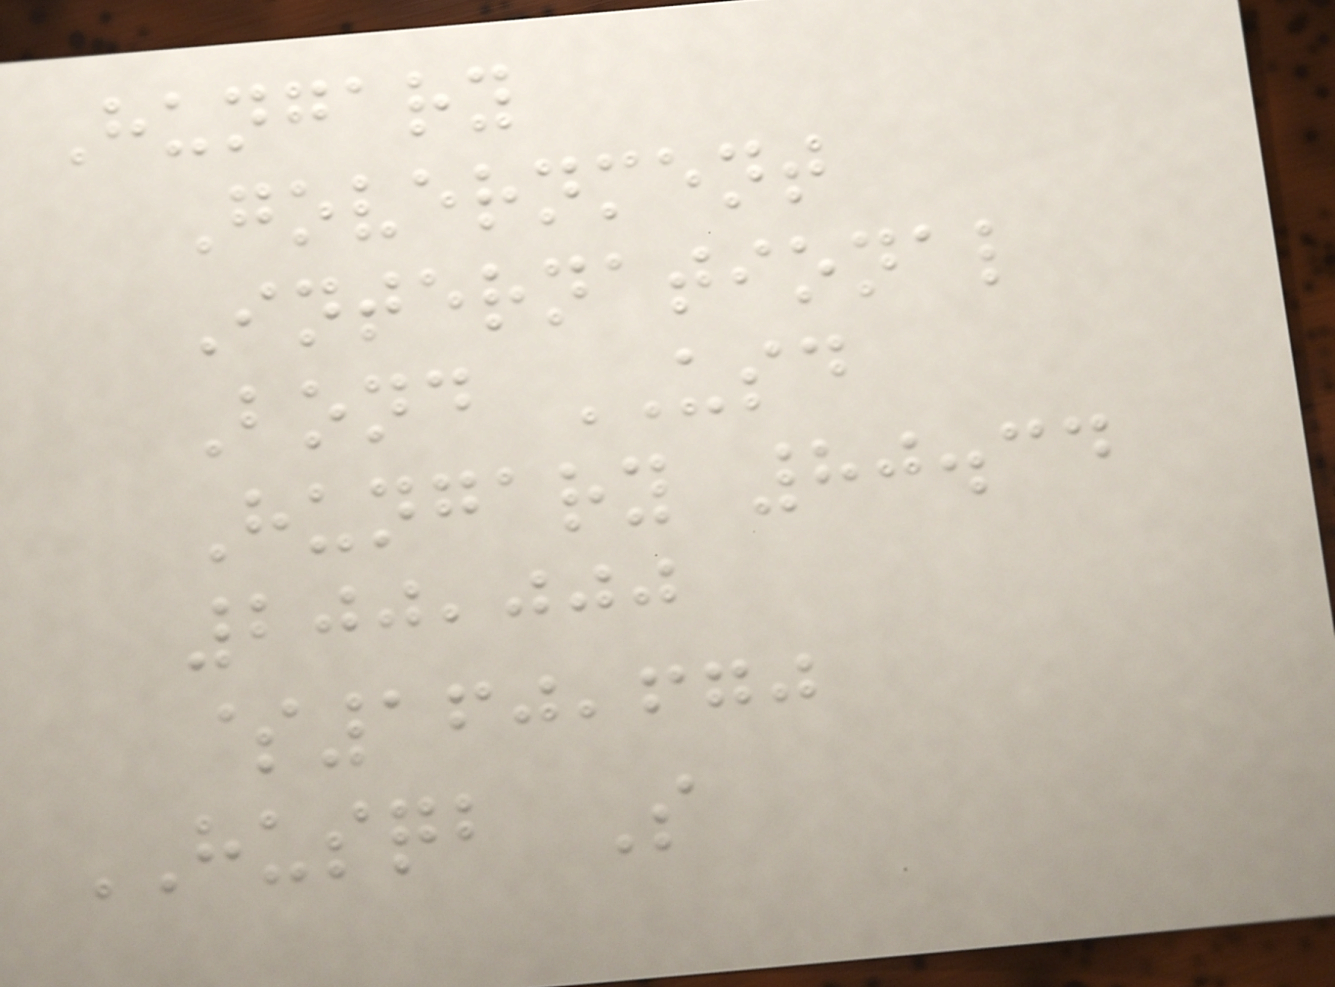Hungary
Government
International
Bond USD
Hungary 80.34
200,000
$160,670
HUSQB S
